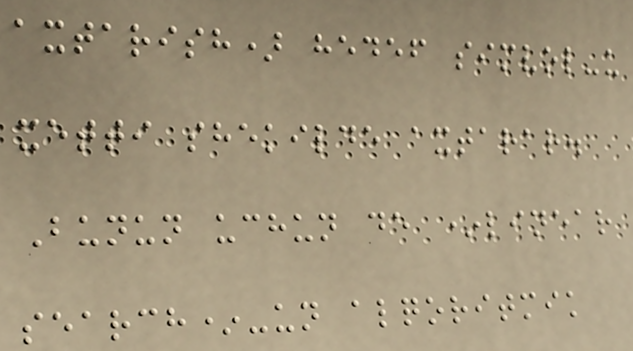axtarish) hedef simvol-u
xetti shekilde axtarar.
Bunun uchun de *linear
search*-un alqoritmik
